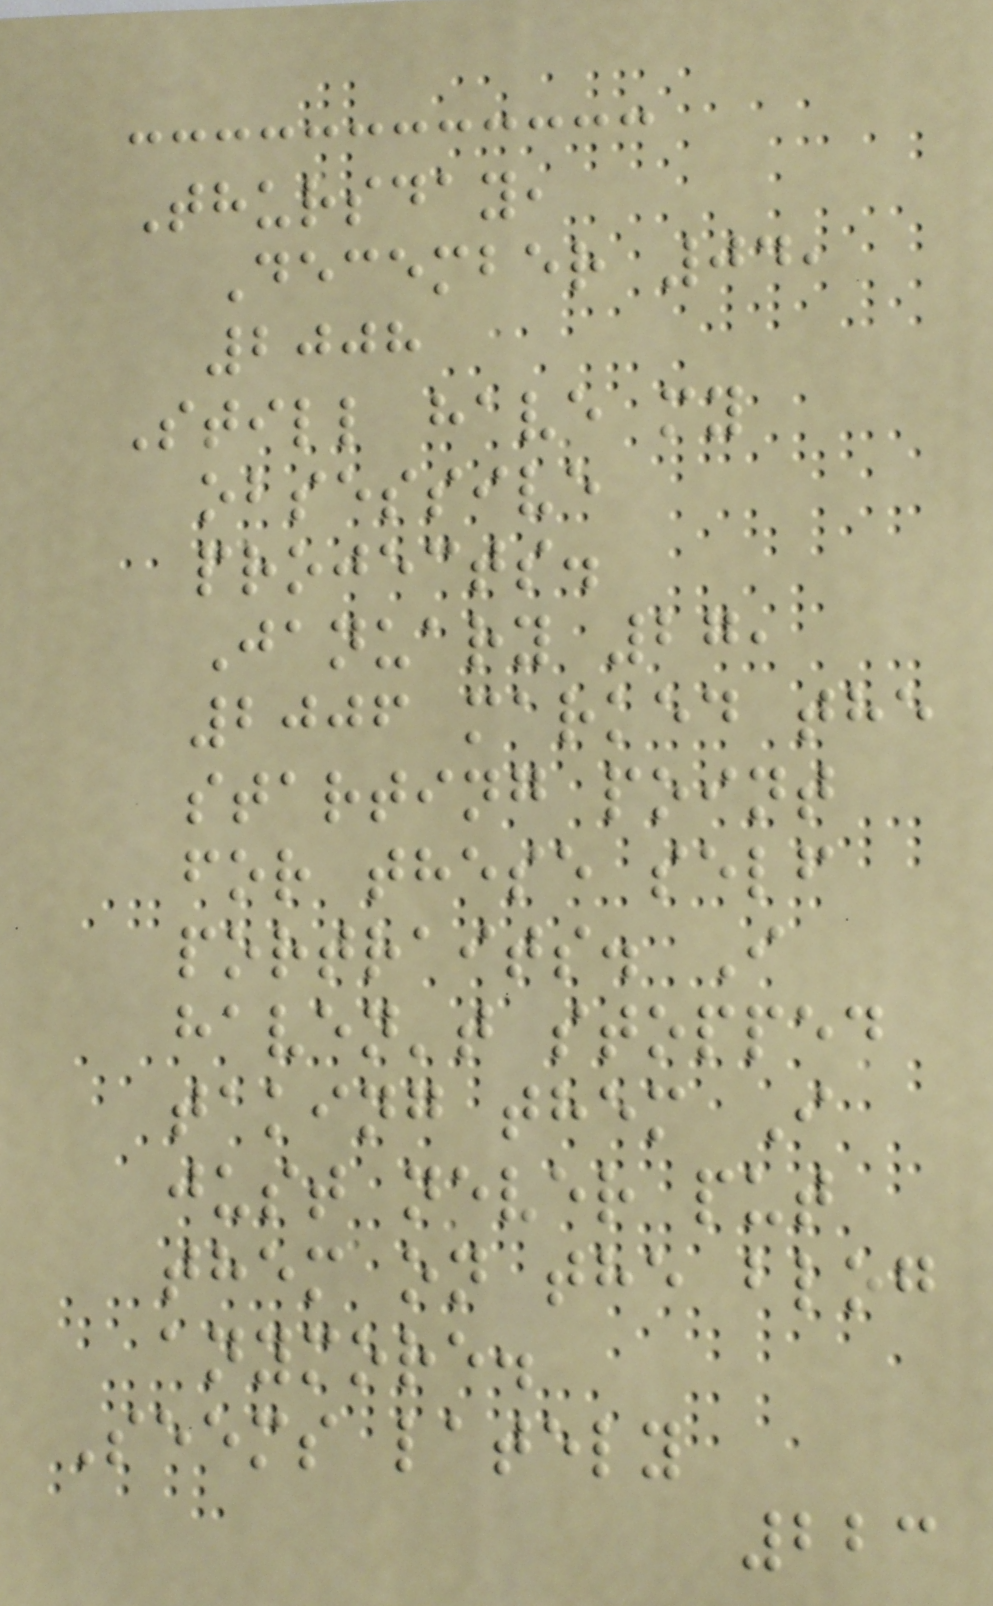Thursday,
December 04,
2008
Still have my
obsessive
projects.
January 27,
2006 marked the
starting point
for these self
portraits. I
haven't stopped
taking them I
just never put
them on the blog
anymore.
Seems lately
223
